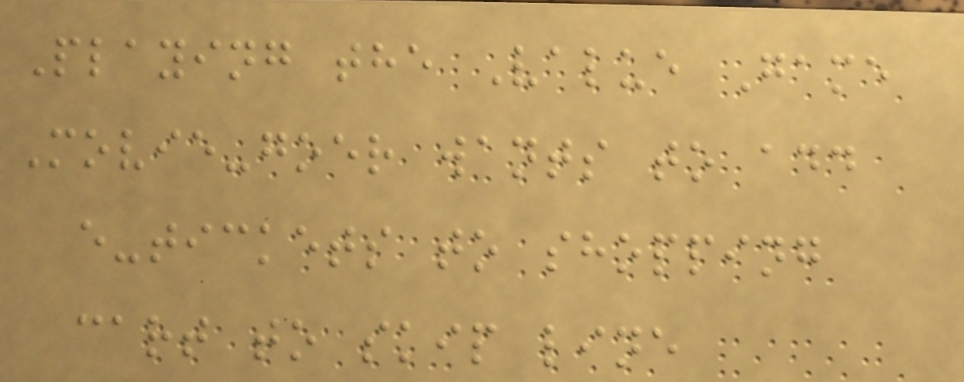Playing the Value Game
Movie-goer wants to add
e-tickets to shopping
cart to skip line
